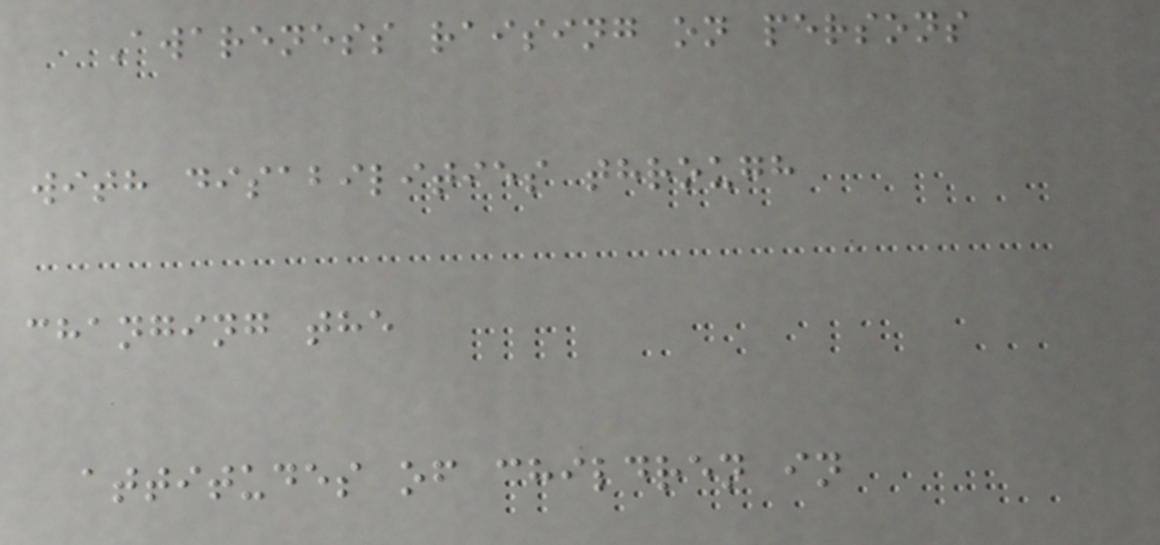Awareness raising on persons
with disabilities through
changing the
attitudes of children in
